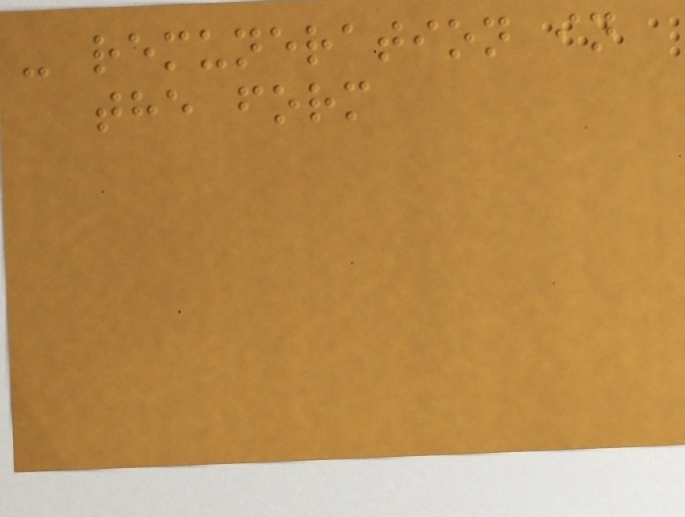- remuneration in
the form
